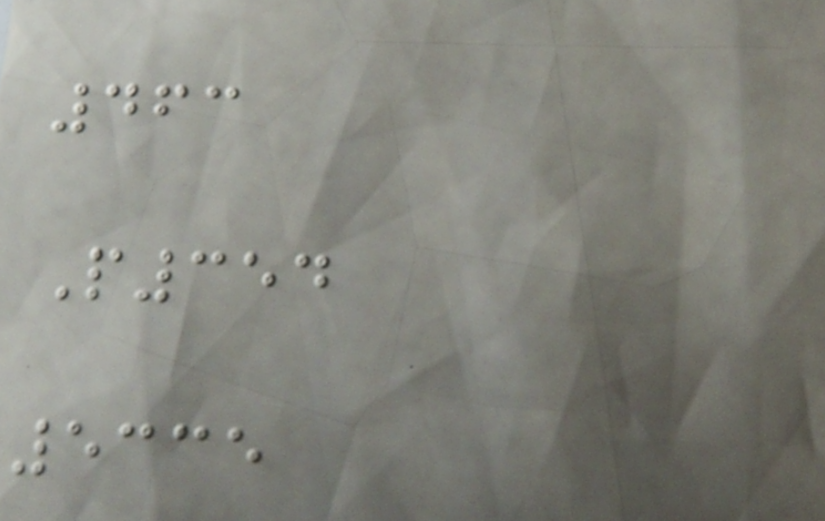463
P354
5335
